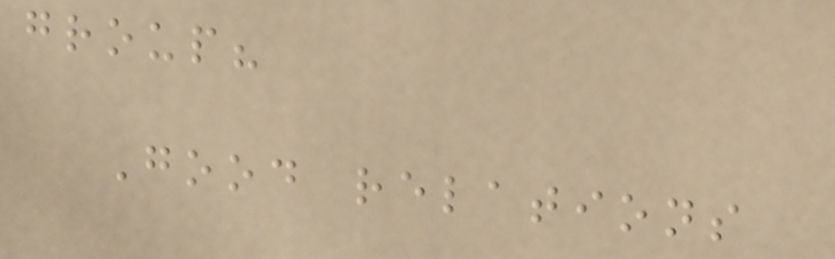group?
Good relations
